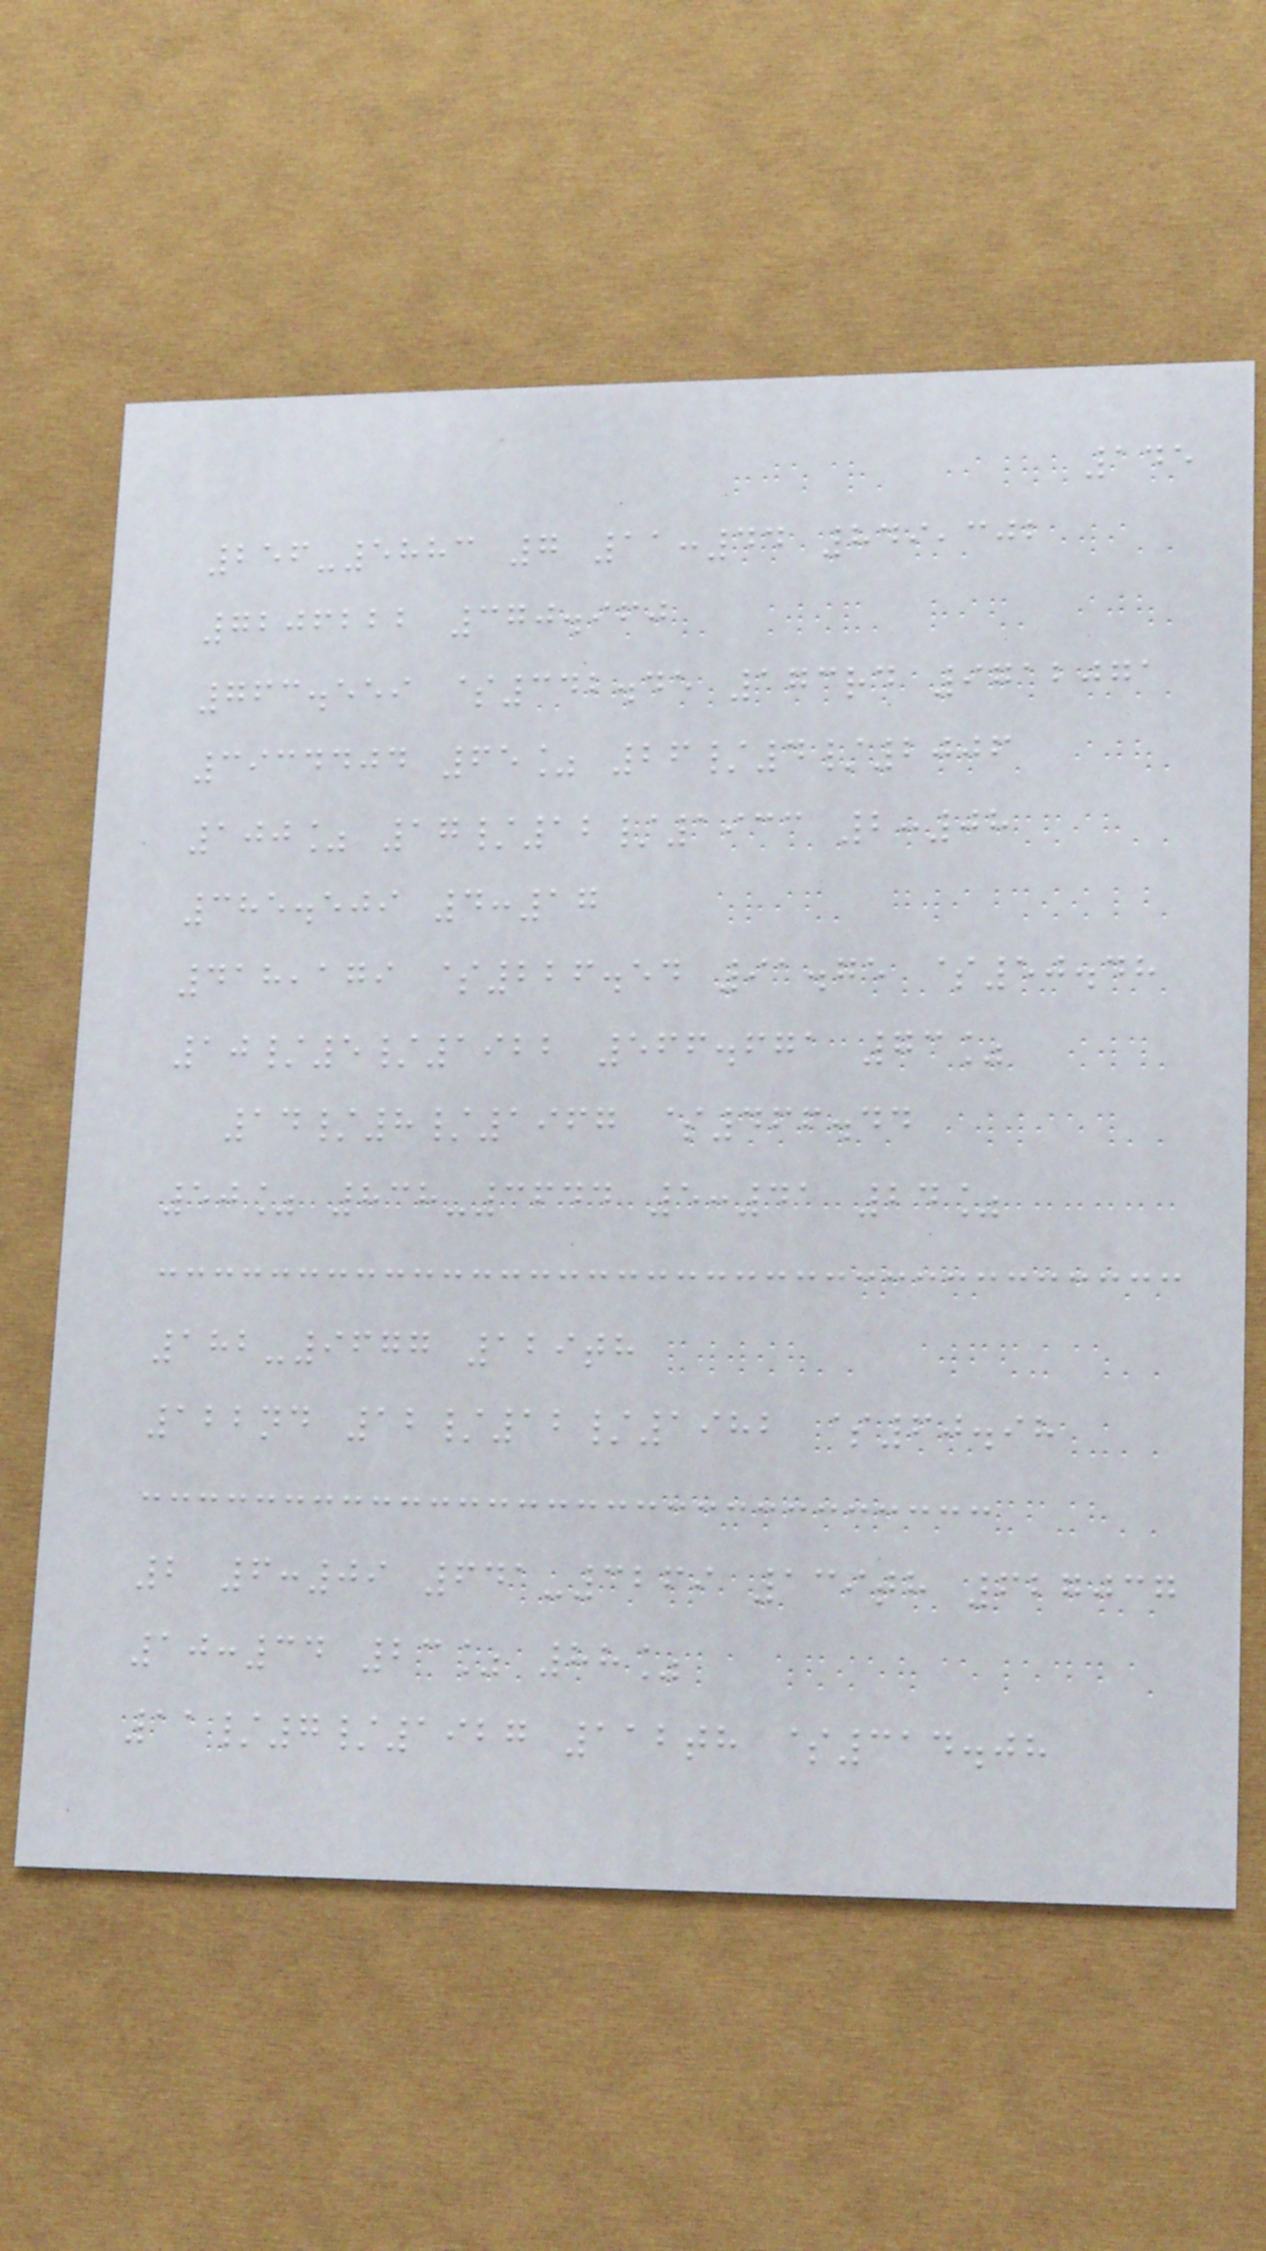145
256-5883 7 11:44 849,302
7206222 370.960
763.559 $342.45 173rd 9712071
3934404 65% 26/4/2006
100% 17/12/1933 2:08
385.509 4:17
418,179 $226.54 91.75 $50.48
10/5/1922 566.671 73%
14/8/1967 $466.44
50% 838-3644 5:41 24%
182-9677 129th
122nd 12/12/1982 $60.98
2 6:09 641-3269 139th 627037
10:34 23% 88%
11/7/1927 112th $314.08
